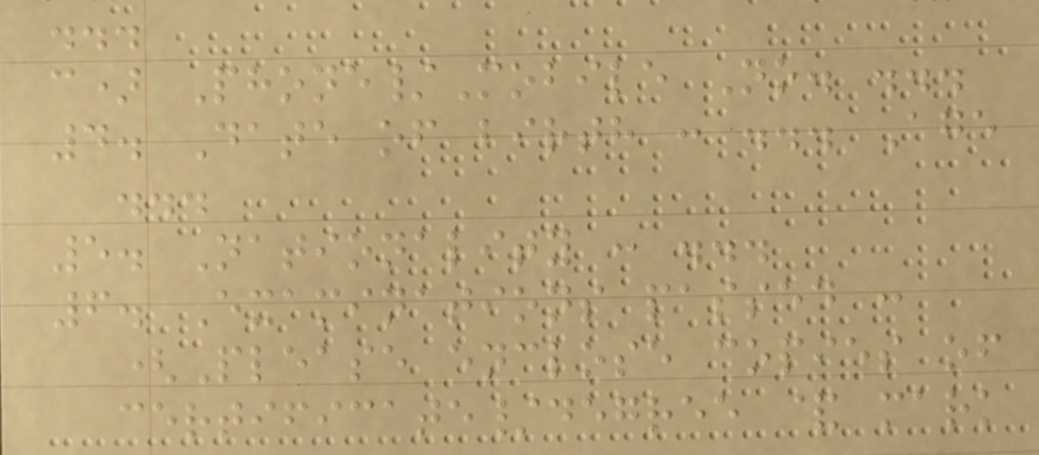...
c) Phone/Mobile No. ...
4. Date of birth : ... Age
...
5. Nationality : ...
6. Examinations passed :
(Please enclose copies of
certificate/degree & mark
